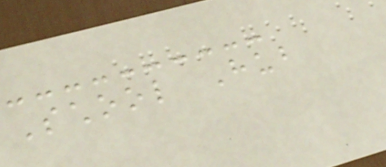School Hub
